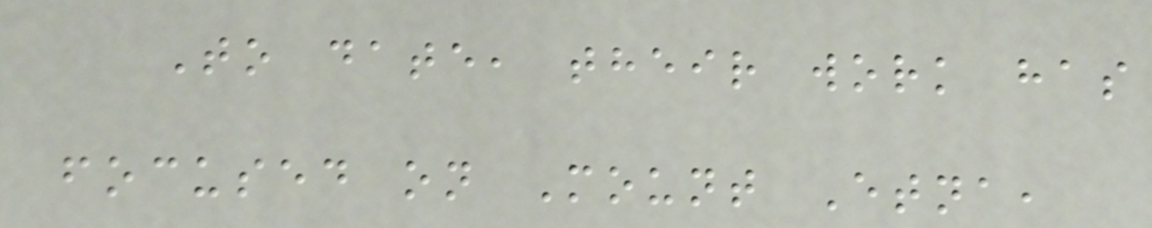To date, their work has
focused on Mount Etna,
